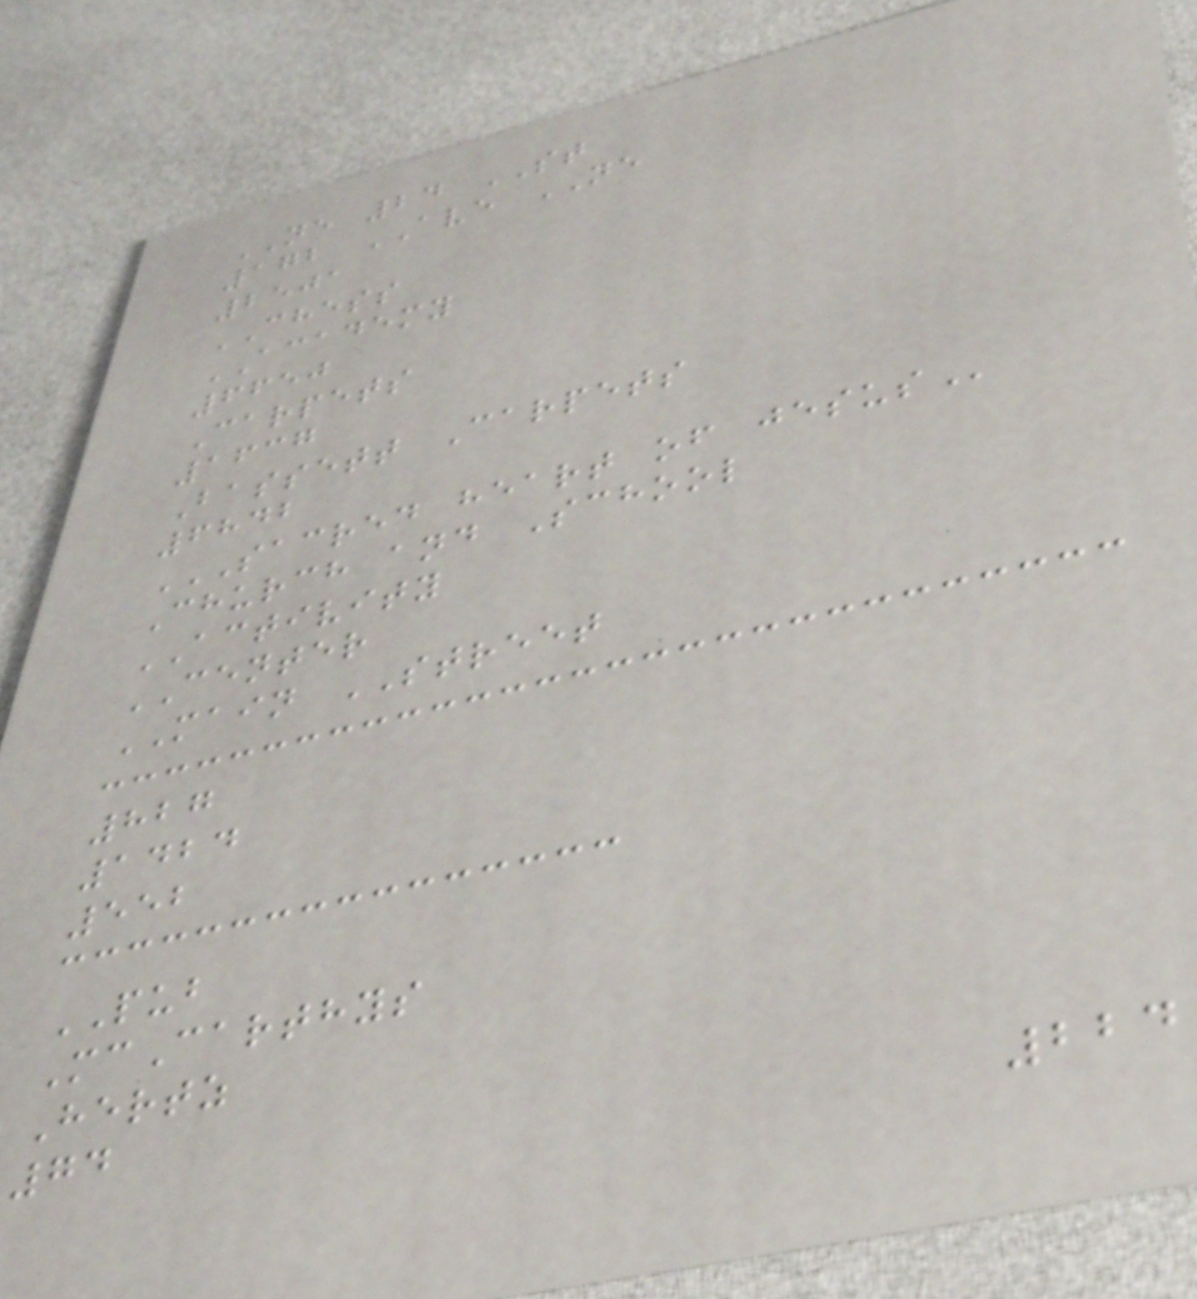NE 24 ST
172 AVE NE
2501
CHESS
ACADEMY
6650
Carpets
1637
Bassett Carpets
6842
SACRED HEART OF JESUS
Church and School
ACTIVITY
CENTER
MAIN STREET
827
1424
552
PUB
McCarthys
Hertz
74
224
